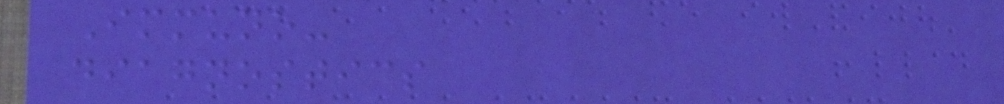Immuno-
diagnostics
